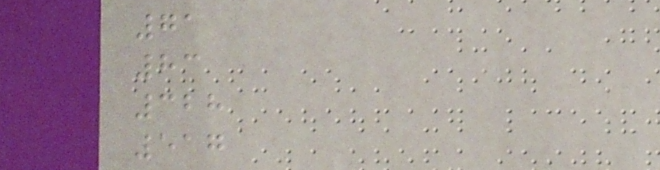71
83
328
517
